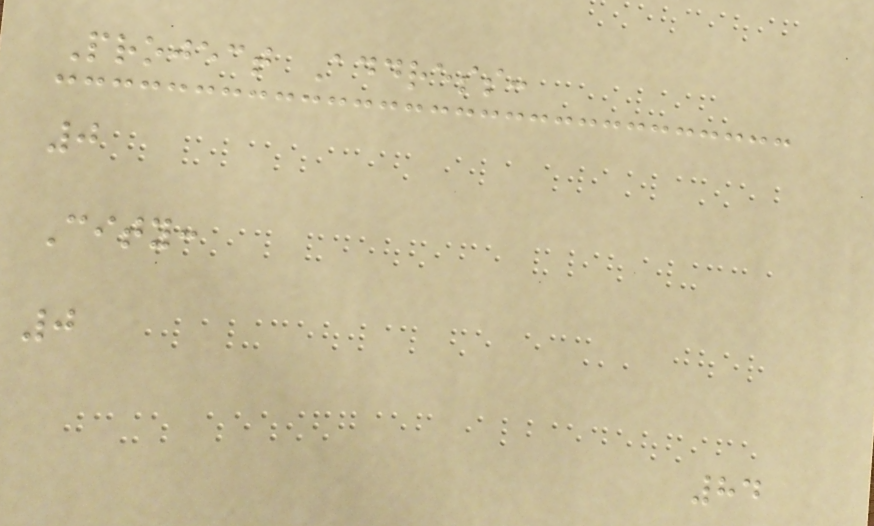Project Address:
0
City:
0
84
